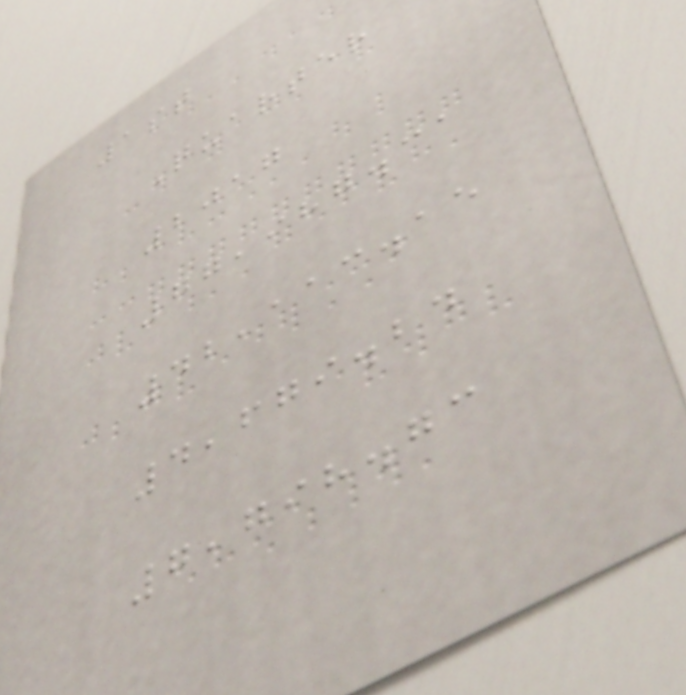1st
Quarter
2017
77,987.31
42,113.15
4,679.24
7,798.73
